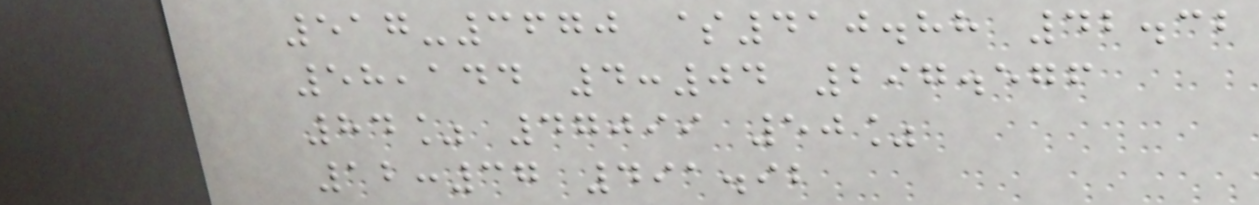517-3670 $410.88 42.32
58,144 4:04 297.576
84% 47099 50%
12:37 491.92
